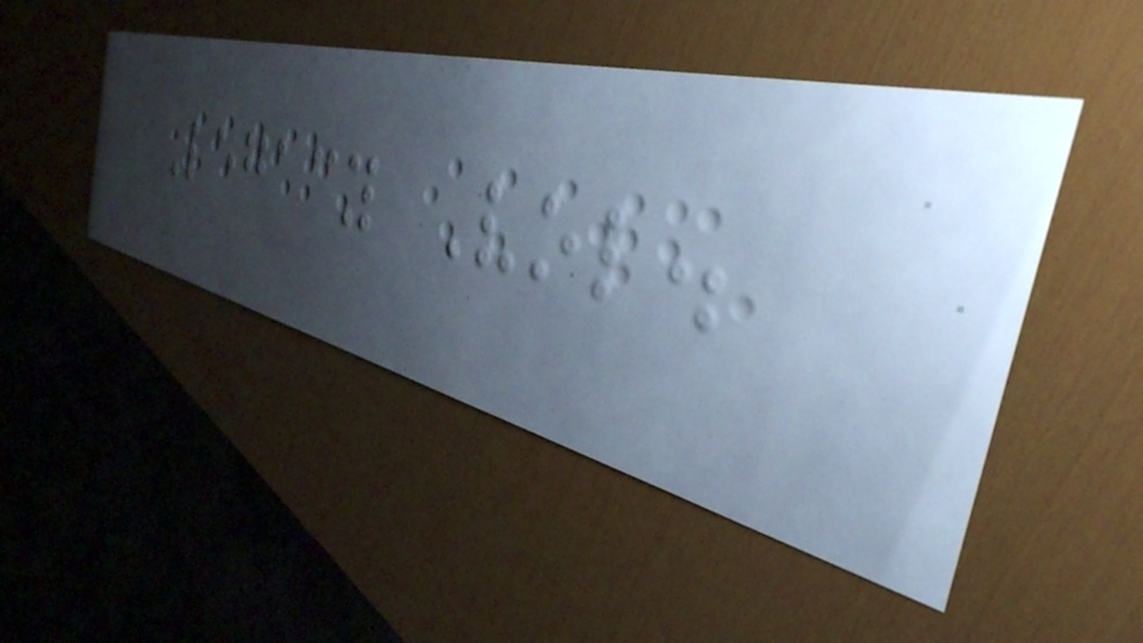Legacy Vol.
